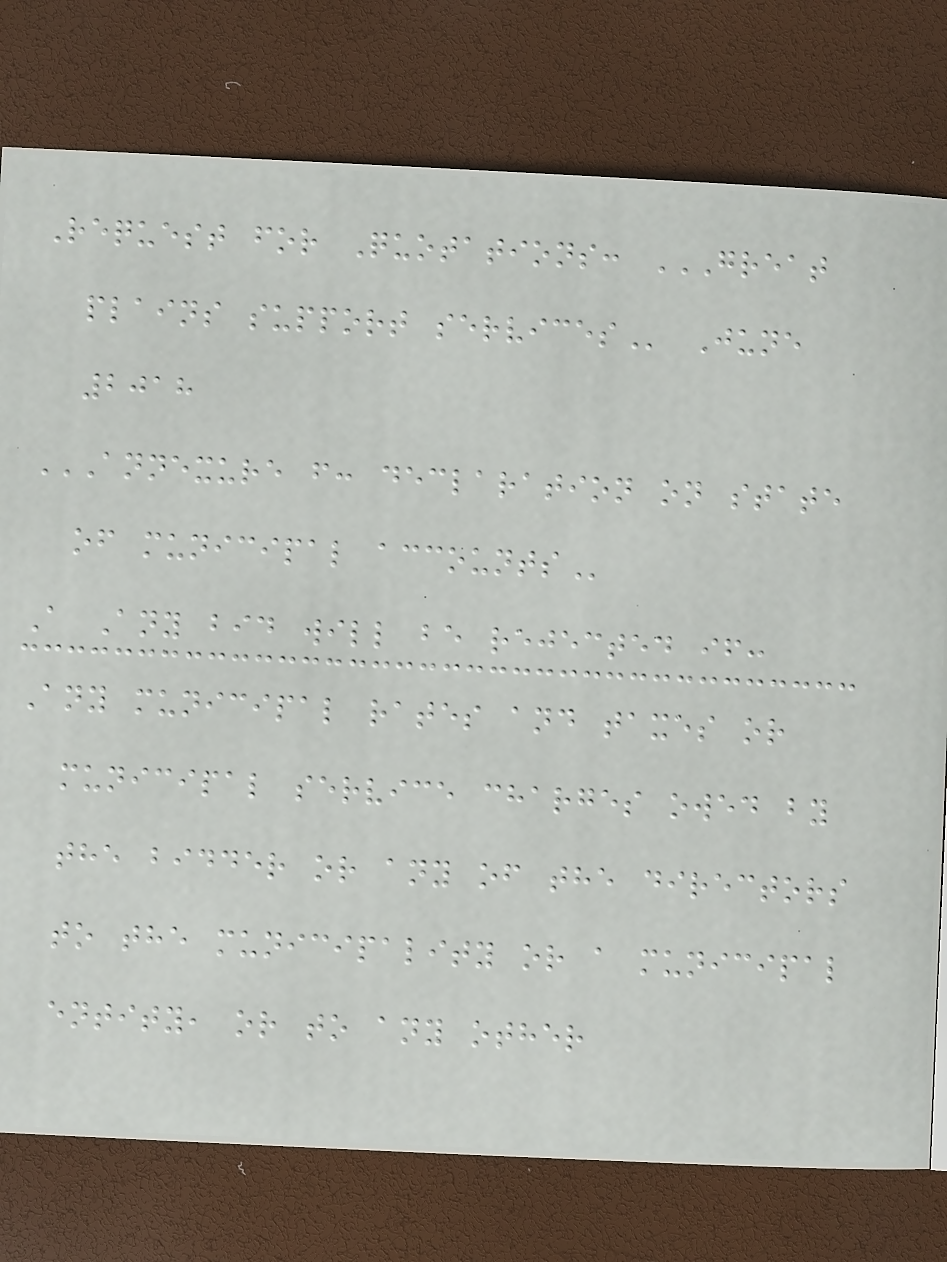Request for Quotations: GREAT
PLAINS SUPPORT SERVICES June
2018
ANNEXURE F: DECLARATION ON STATE
OF MUNICIPAL ACCOUNTS
A Any bid will be rejected if:
Any municipal rates and taxes or
municipal service charges owed by
the bidder or any of the directors
to the municipality or a municipal
entity, or to any other
